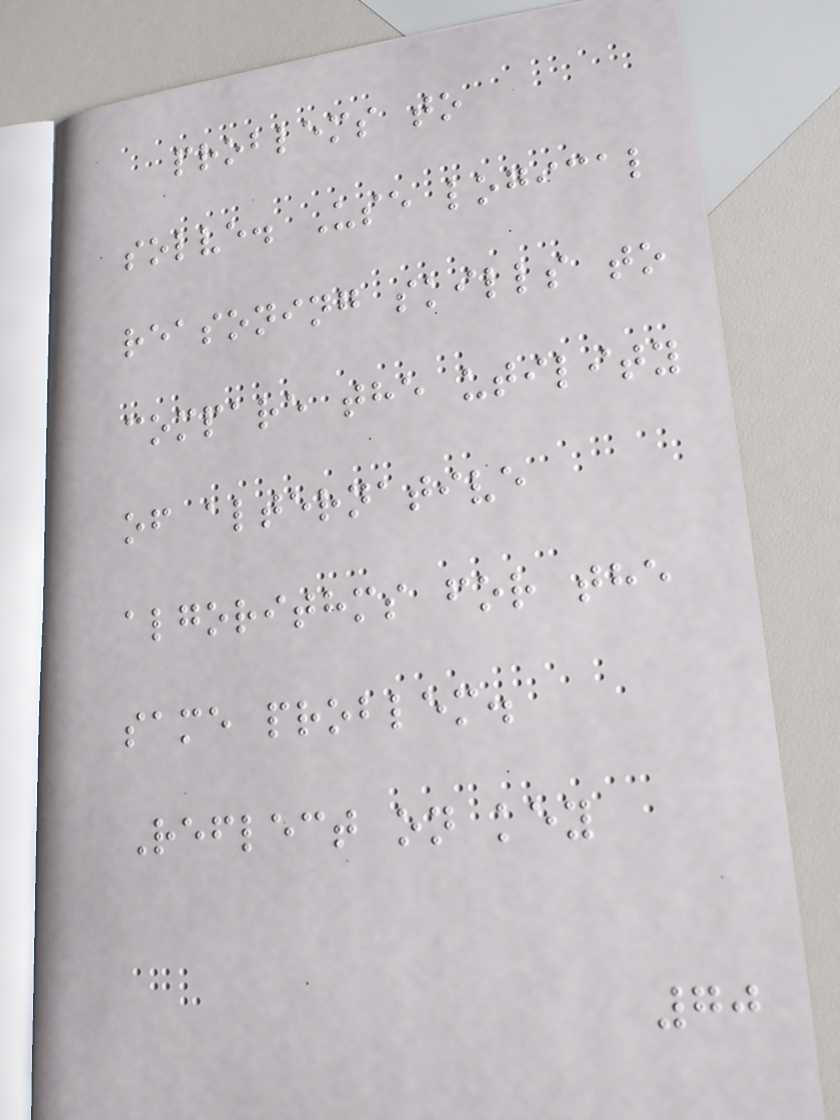problems to
solve. Use logical
reasoning skills to
compare the utility
of alternative
algorithms for the
same problem.
Reflect on key
70
